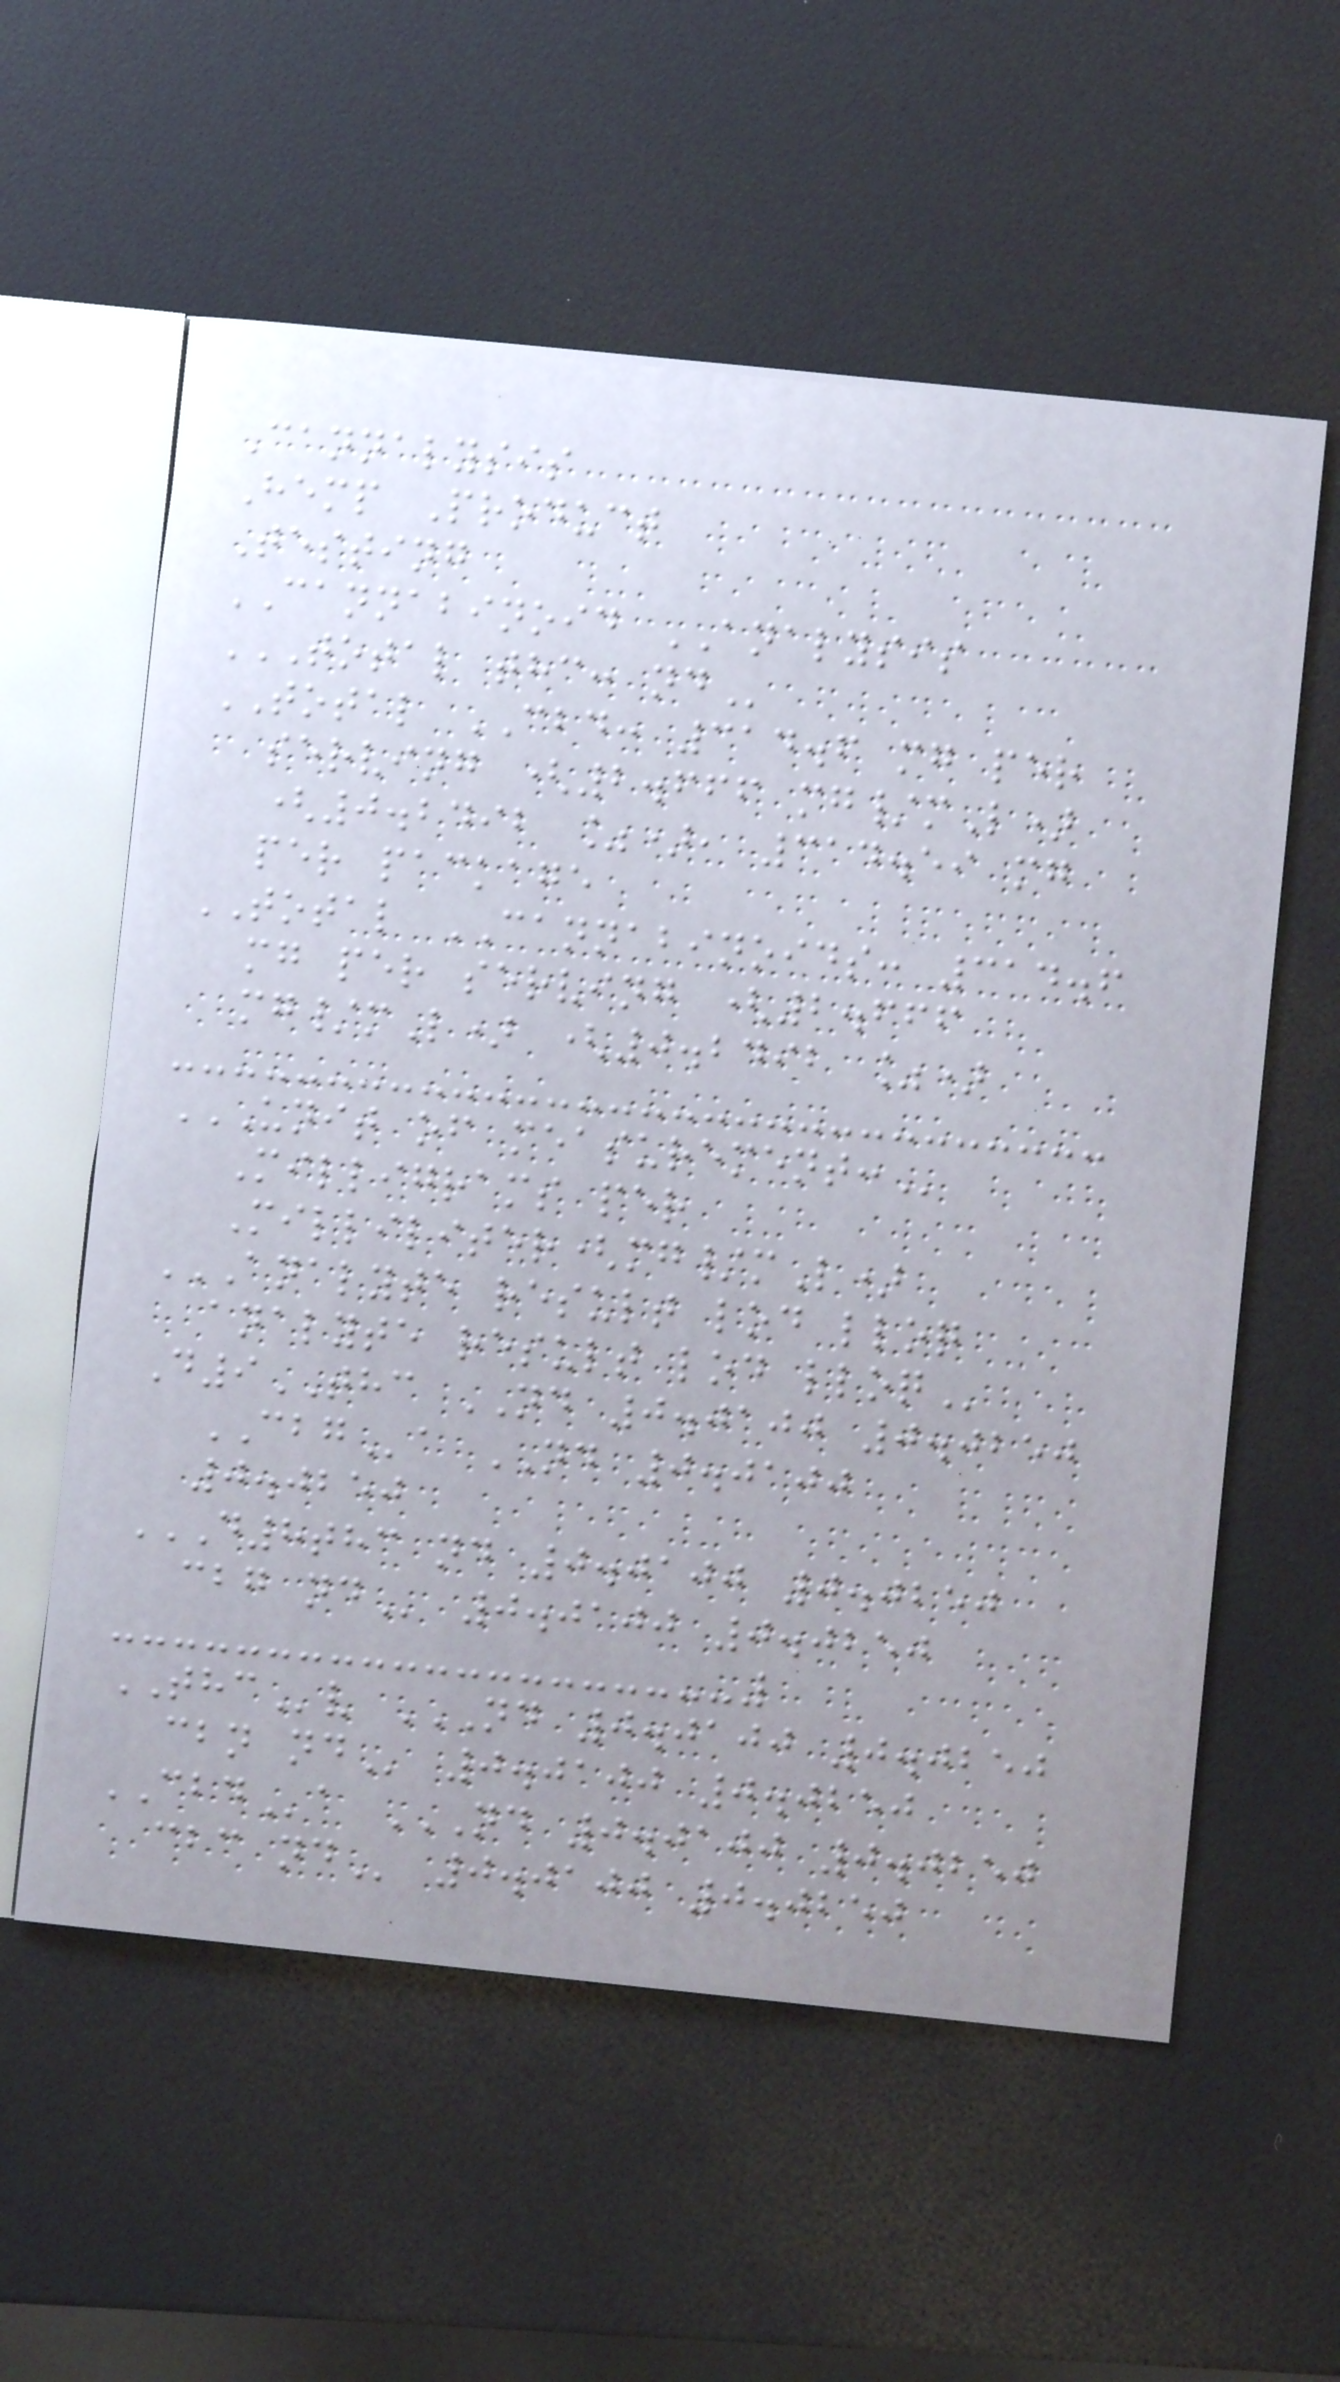Cannalysis
Hemp Product
Testing
CANNABINOID ANALYSIS
TOTAL THC: ND
TOTAL CBD: 314.6 mg per
serving (2.666 mg/mL)
(0.2492 %), 314.59 mg
per package
TOTAL CANNABINOIDS: 314.6
mg per serving (2.666
mg/mL) (0.2492 %)
UNIT OF MEASUREMENT:
Milligrams per
Milliliter(mg/mL)
ANALYTE RESULT LOD LLOQ
ANALYTE RESULT LOD LLOQ
D9THC ND 0.0100 0.0250
CBGa ND 0.0100
0.0250
D8THC ND 0.0100 0.0250
CBG ND 0.0100 0.0250
THCv ND 0.0100 0.0250
CBN ND 0.0100 0.0250
CBDa ND 0.0100 0.0250
CBC ND 0.0100 0.0250
